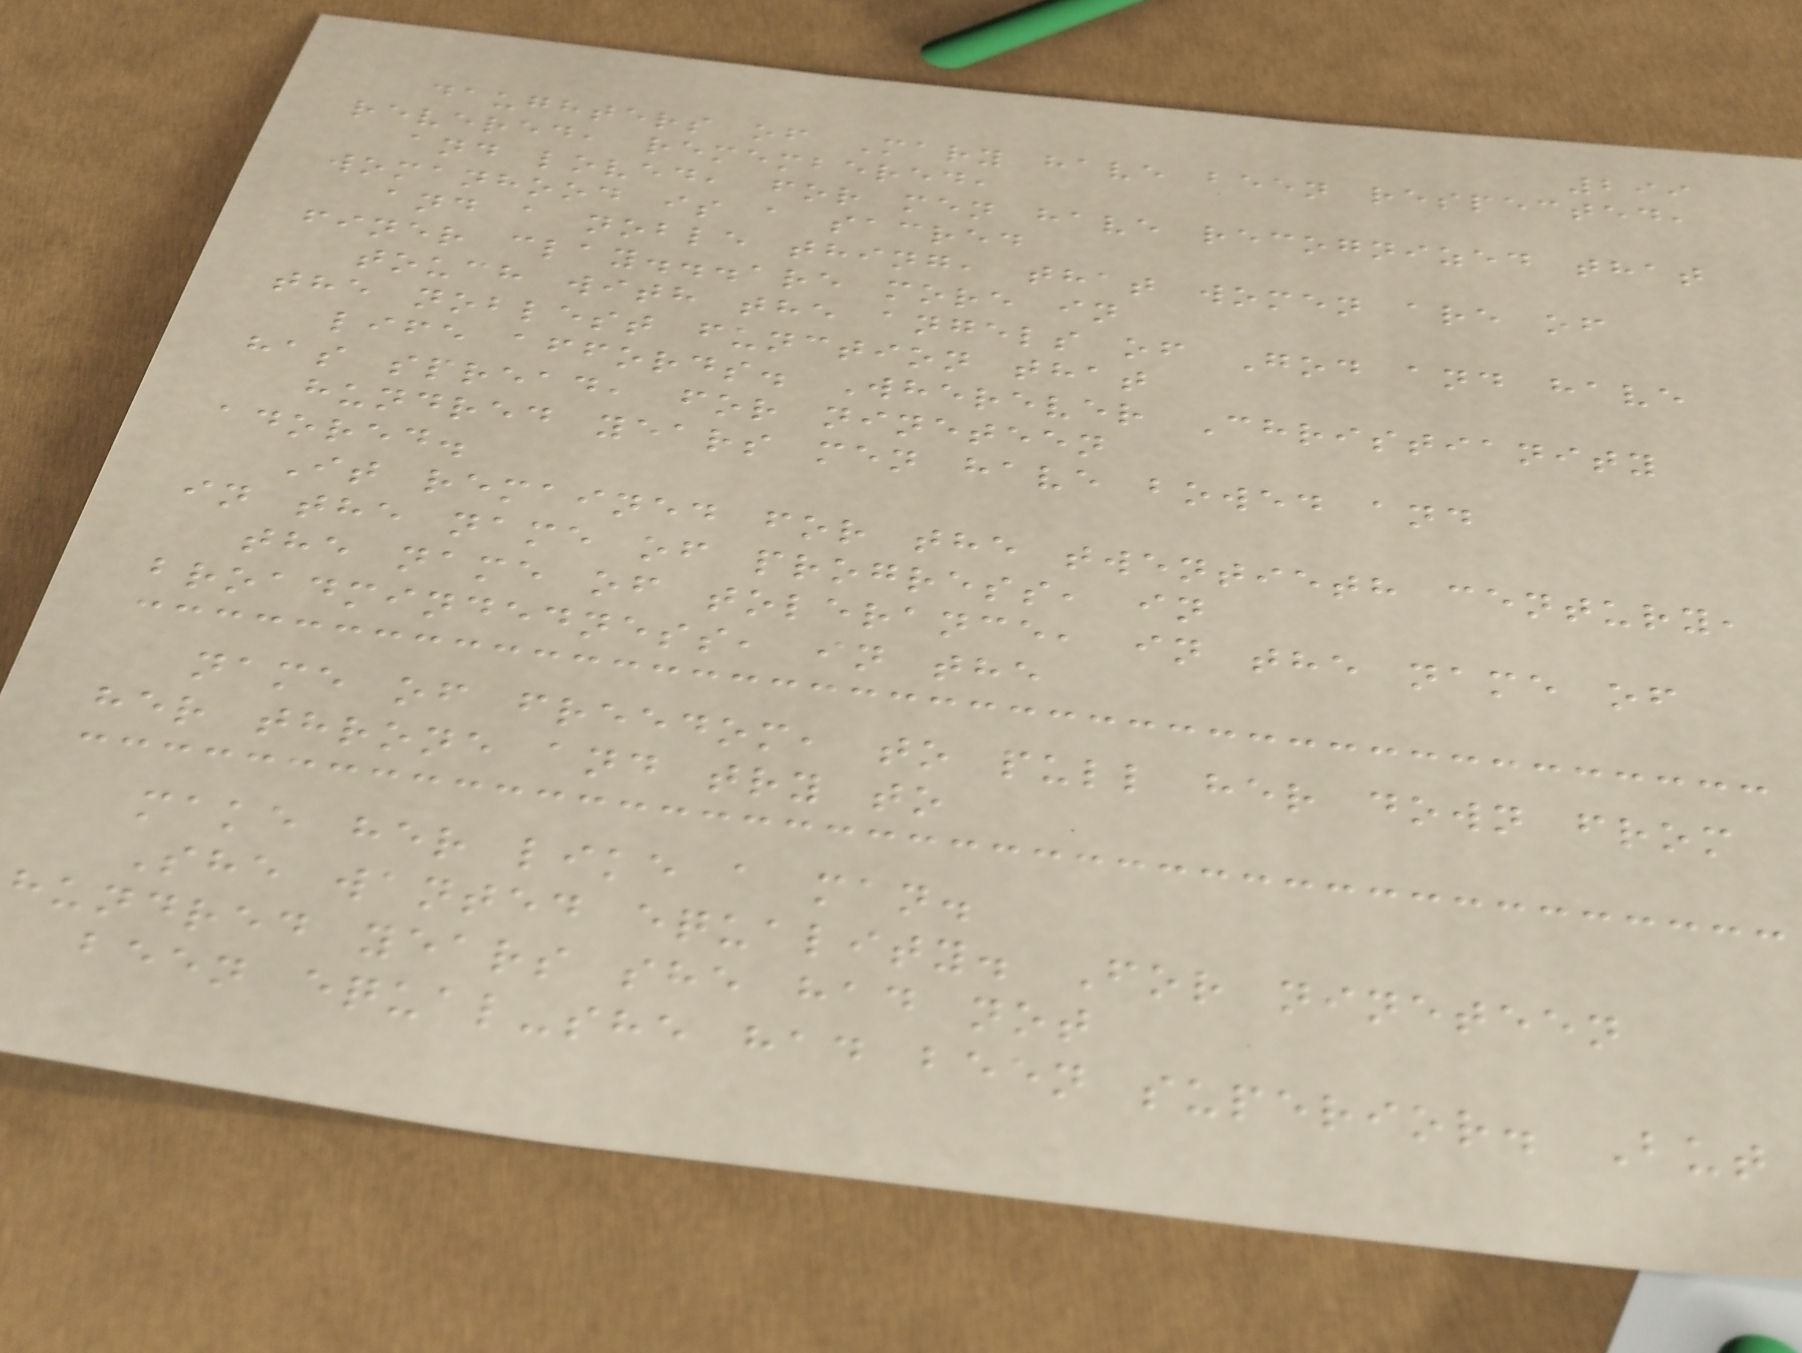299
daughters of Mary have been respected,
revered, remembered,
and loved, for men have recognized that
womanhood is a sacred
and a noble thing, that women are of
finer clay...are more in
touch with the angels of God and have
the noblest function that
life affords. Wherever Christianity
has spread, for nineteen
hundred years men have bowed and
adored.
It remained for the twentieth century,
in the name of progress, in
the name of tolerance, in the name of
broadmindedness, in the
name of freedom, to pull her down from
her throne and try to
make her like a man.
She wanted equality. For nineteen
hundred years she had not
been equal-she had been superior. But
